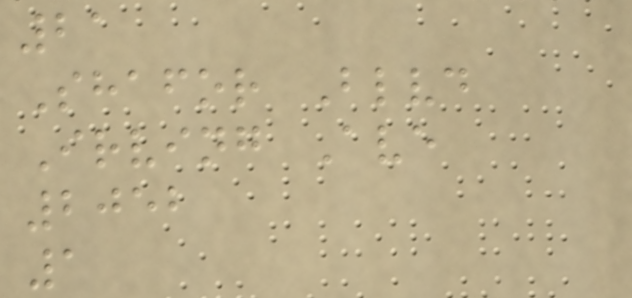21
Shafor Blvd
Irving Ave
2052
1
